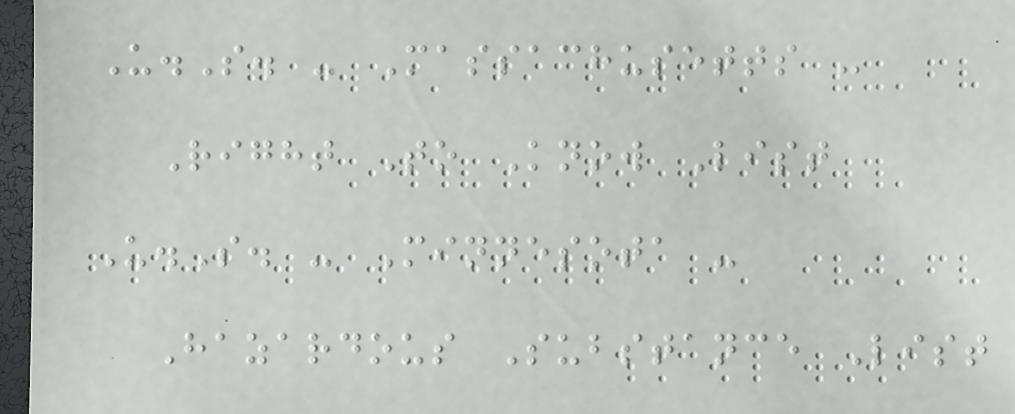U.S. - Massachusetts -
Right To Know List
U.S. - Minnesota -
Hazardous Substance List
